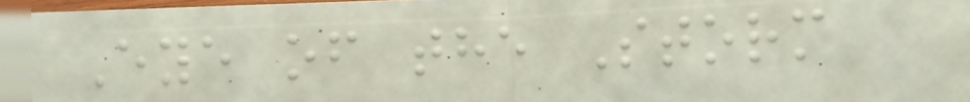Eye of the Storm
